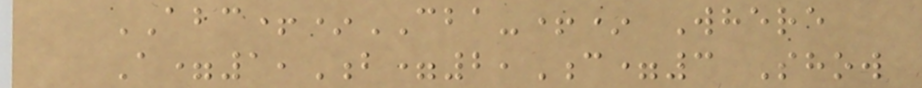ABC+*CBA-+* Where
A=1,B=2,C=3 Show
